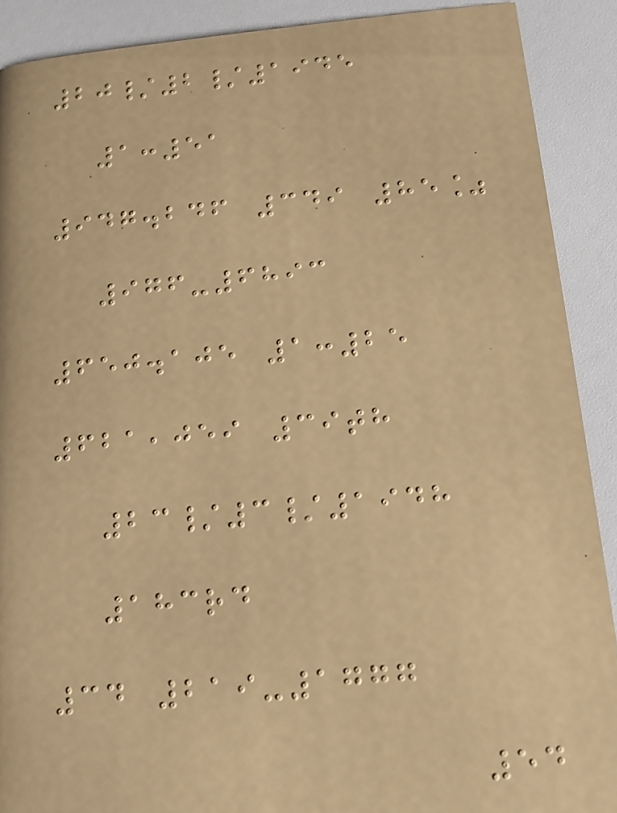20/2/1945
1:51
947.246 349 85%
976-6893
650.105 1:25
621,059 39th
23/3/1948
183rd
34 219-1777
54
